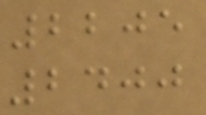2205
2400
